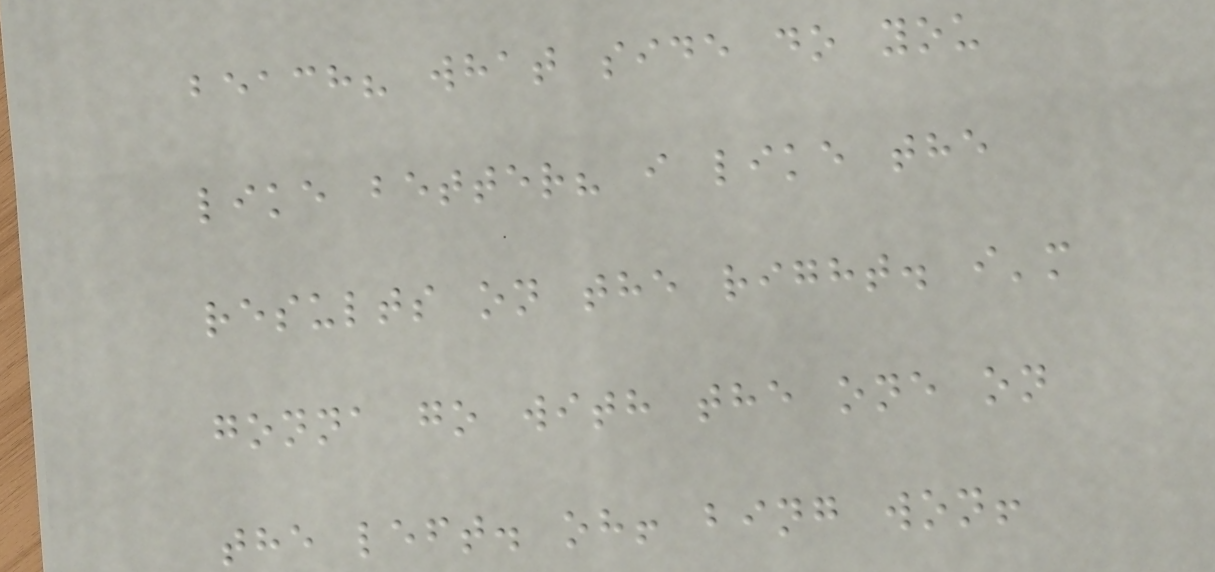beach? what side do you
like better? i like the
results on the right. i'm
gonna go with the one on
the left. oh! bing won!
